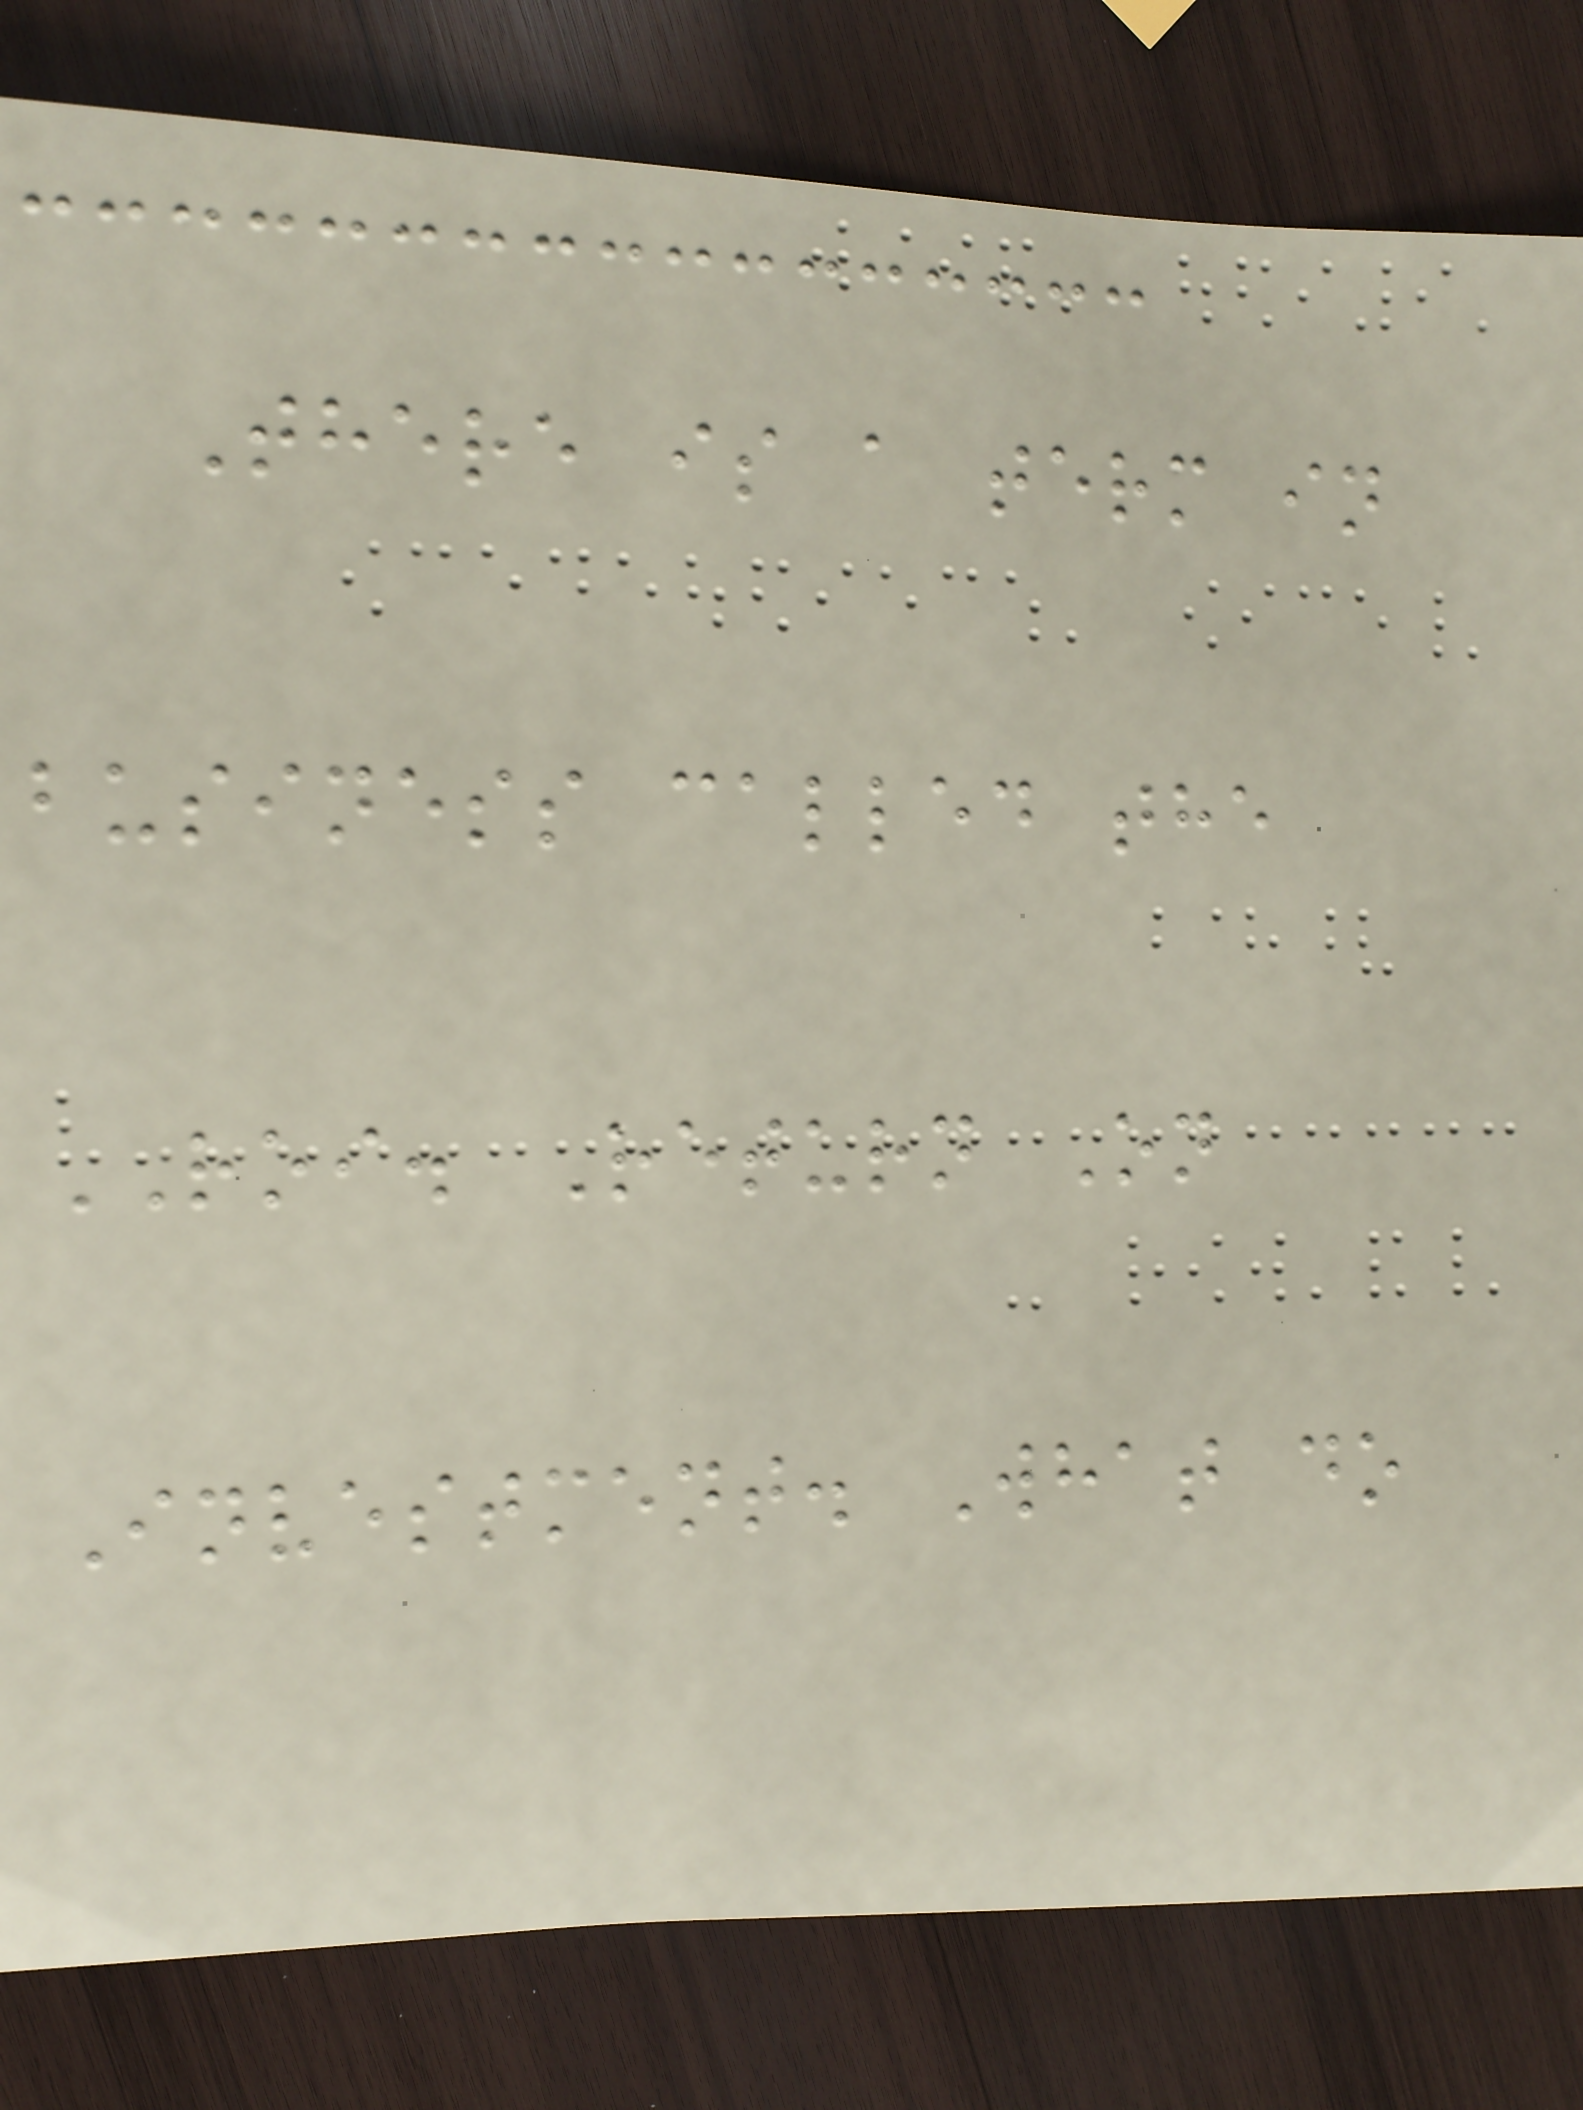There is a term in
business called the
ROI. Return On
Investment. What do
